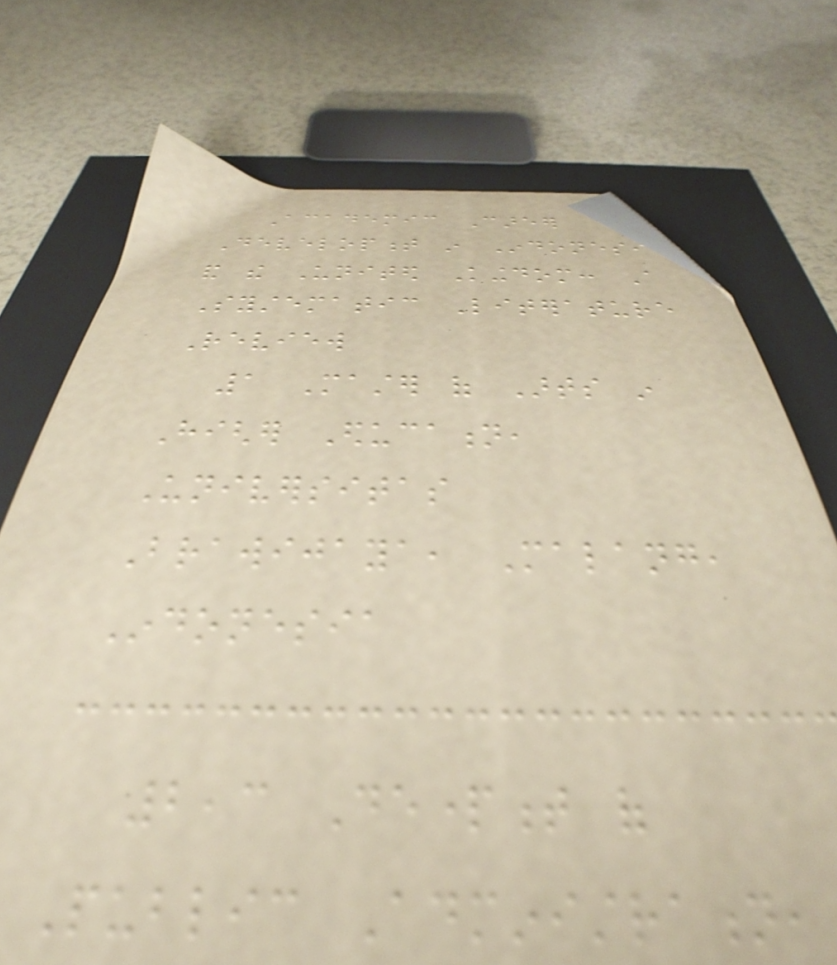Academic Career
Development in Indonesia
and the United Kingdom: A
Systematic Literature
Review
1 Master of Arts in
Higher Education,
Universitas
Brawijaya, Malang,
Indonesia
2,3 Department of
Public Administration,
